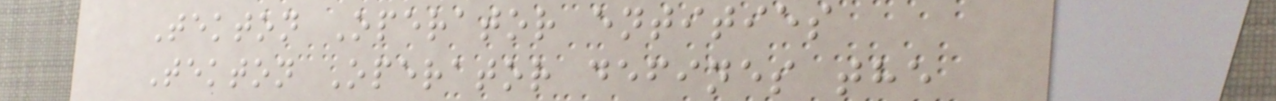Tekton Operator entities
Tekton Operator defines the
